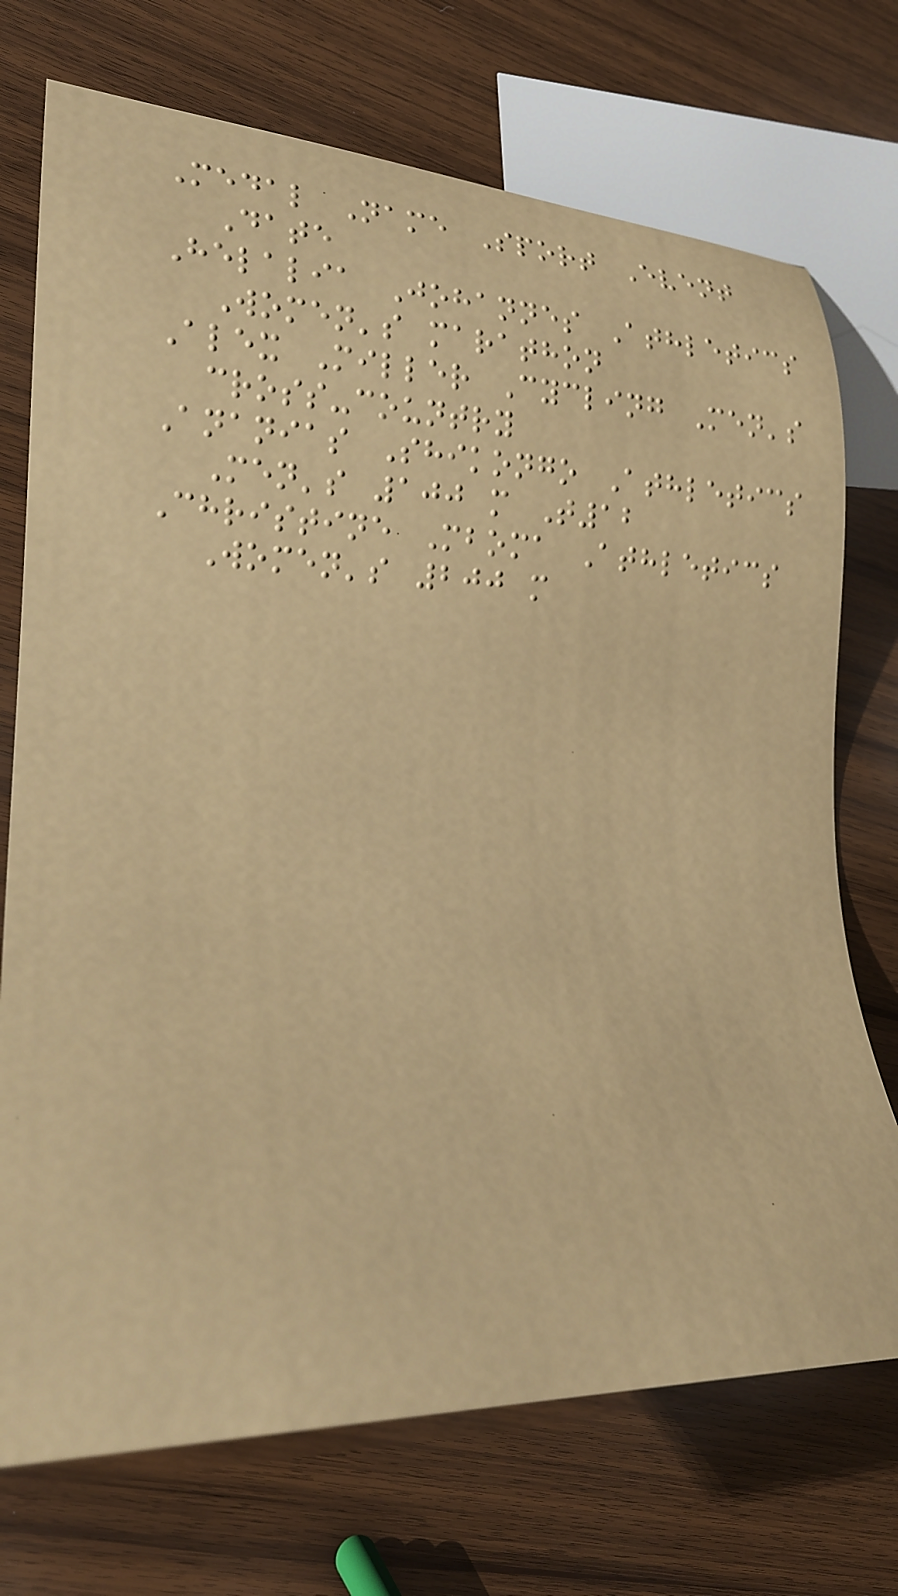Medal Name Sport Event
Date
Helalia Johannes Athletics
Women's marathon
Alex Miller Cycling Men's
cross-country
Ananias Shikongo Athletics
Men's 100 m T12
Christine Mboma Athletics
Women's 200 m
